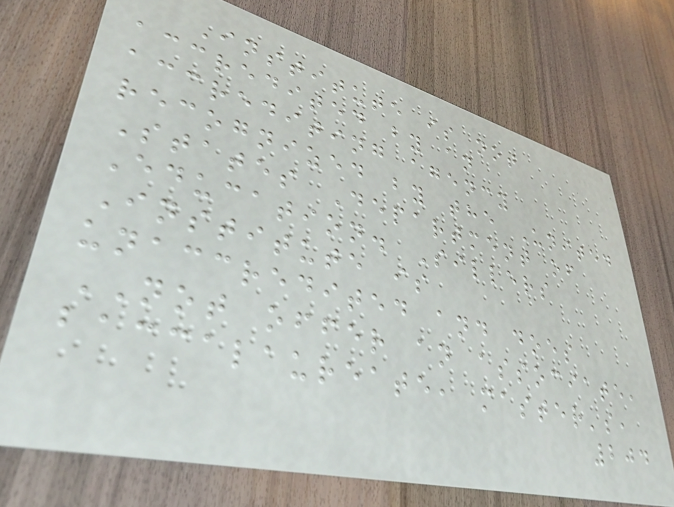Institute is not
accredited by an
accrediting agency
recognized by the United
States Department of
Education. Sillers
Institute is
unaccredited and does
NOT offer an associate,
baccalaureate, master's,
204
